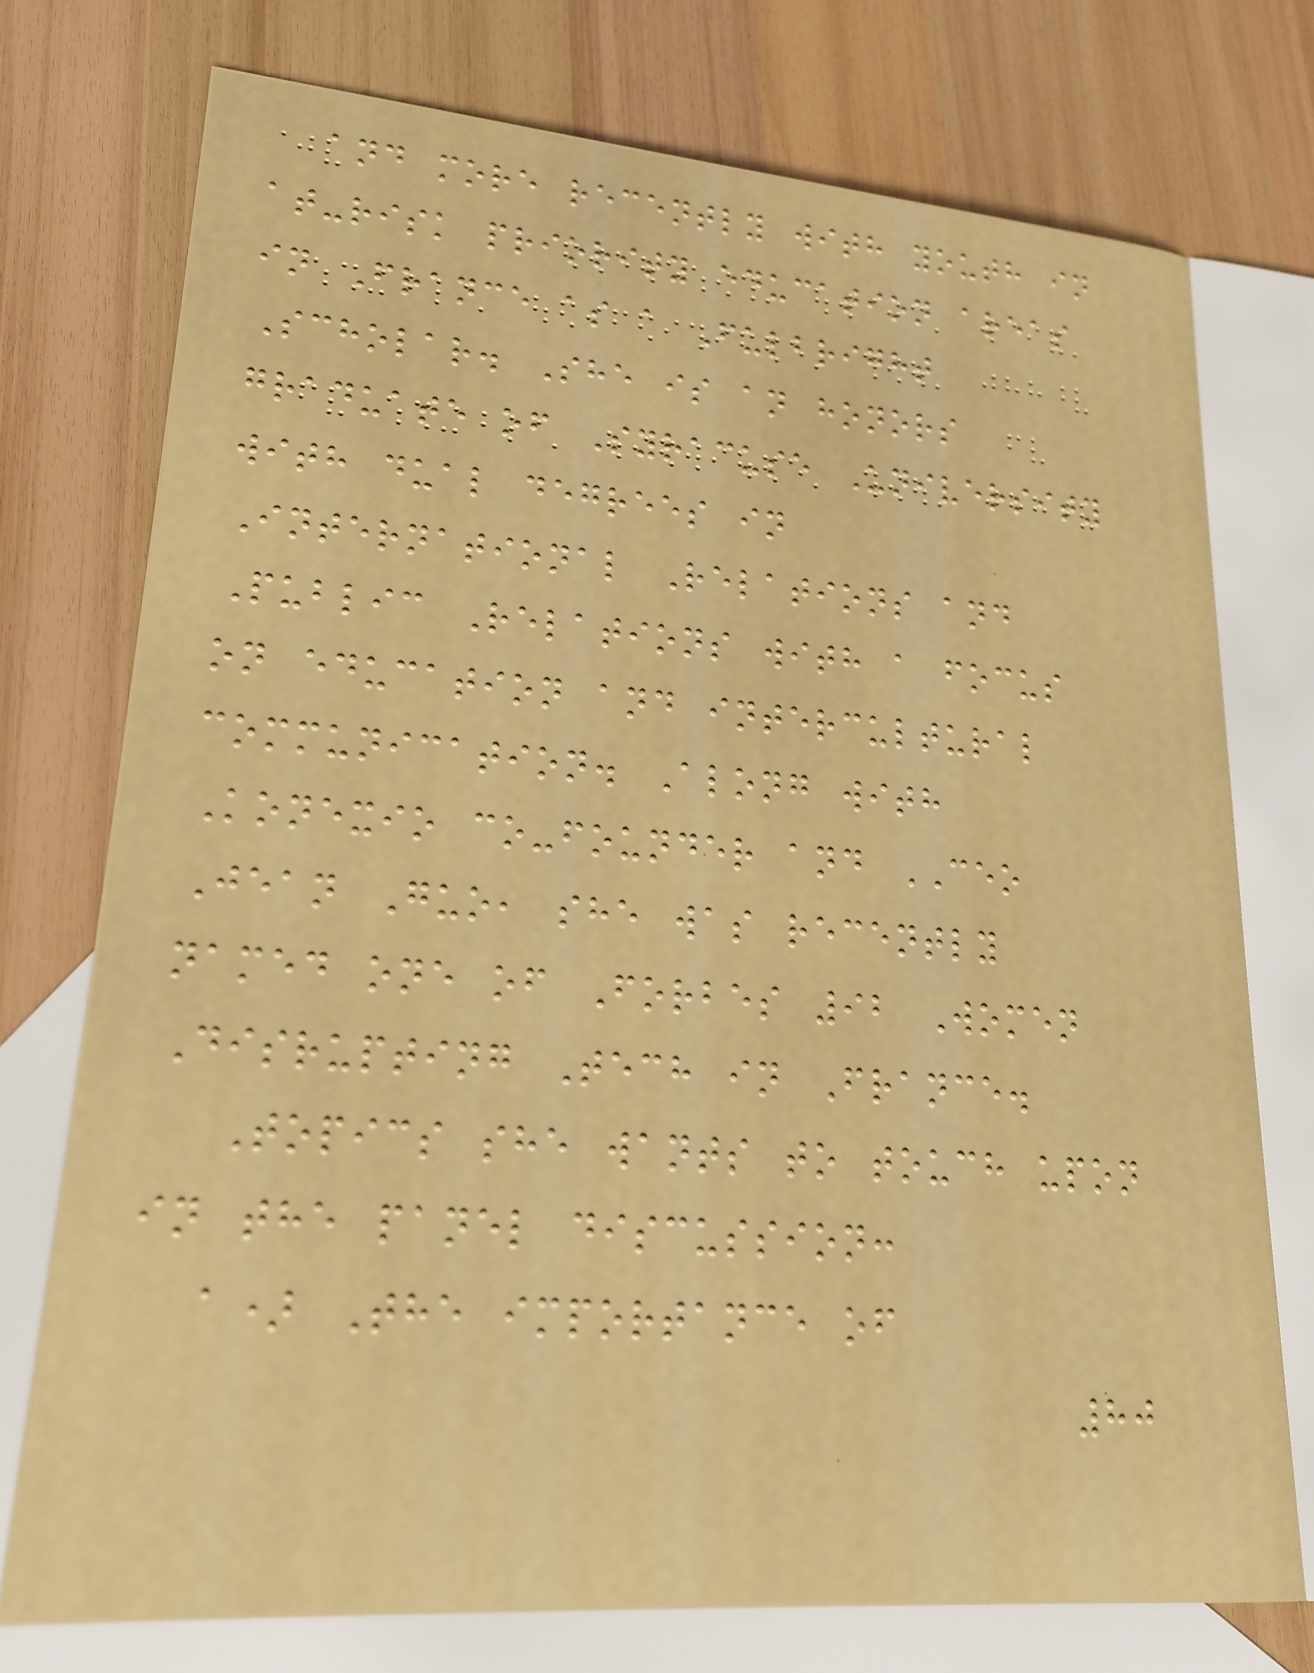and more recently with youth in
at-risk priority education areas
in France as a Fulbright
Scholar. She is an honors
graduate of Syracuse University
with dual degrees in
International Relations and
Public Relations with a focus
on education and intercultural
communication. Along with
Konexio co-founder and CEO
Jean Guo, she was recently
named one of Forbes 92 Women
Disrupting Tech in France.
Topics she wants to touch upon
in the panel discussion:
a) The importance of
80
